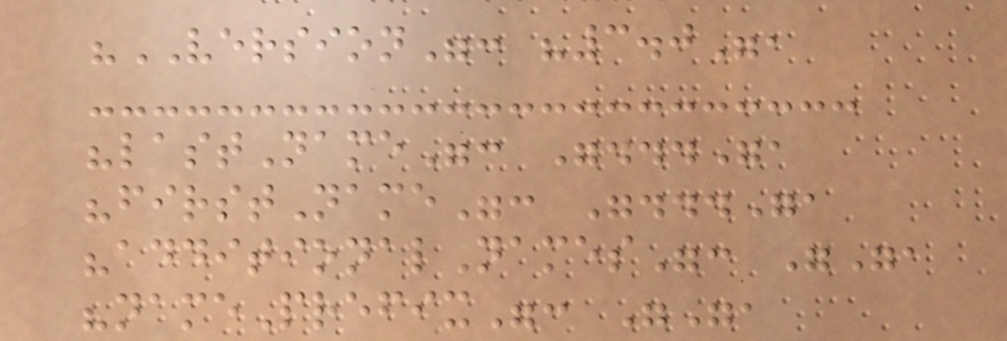"VERSION": "3.0",
"lastName": "...",
"firstName": "...",
"additionalNames": "",
"namePrefix": "",
